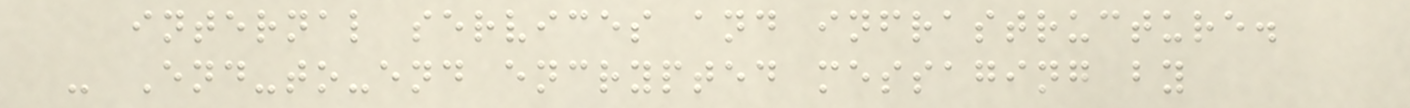internal services and infrastructure.
- End-to-end encrypted messaging by
